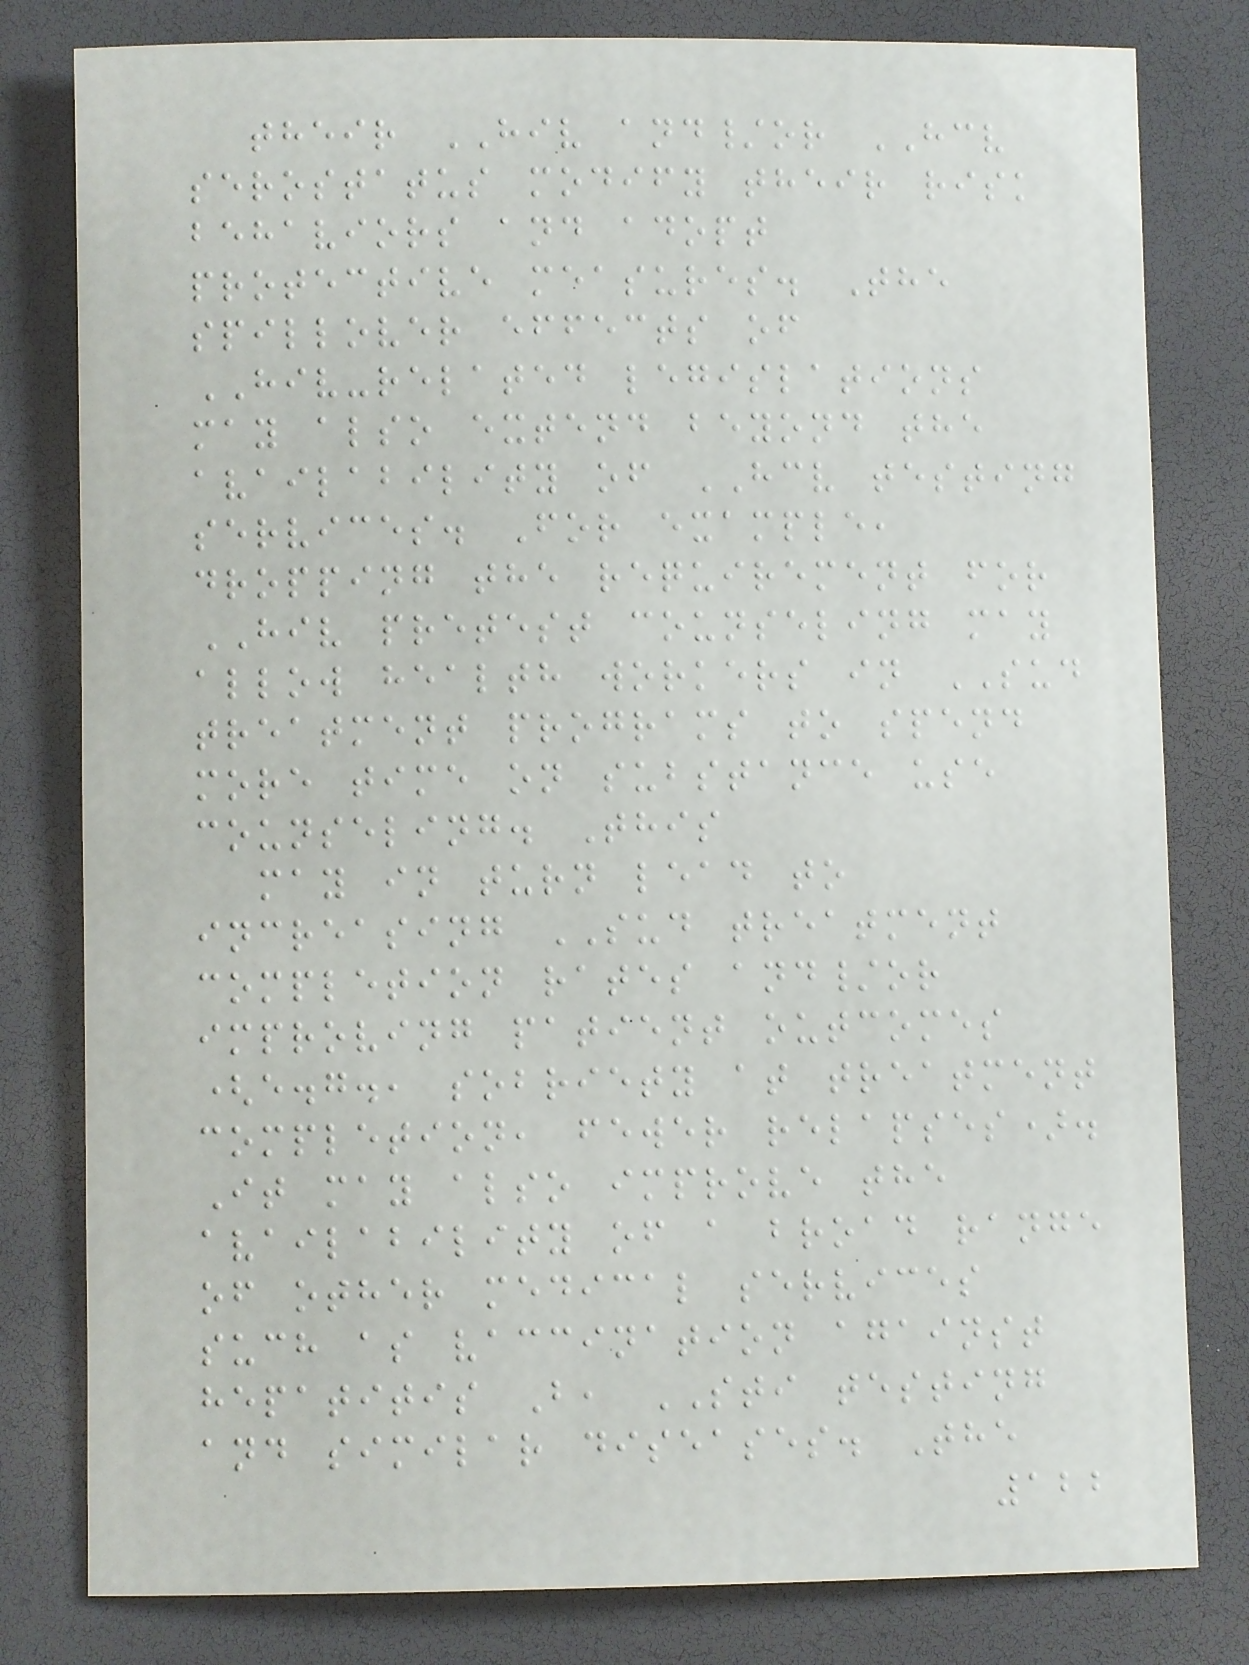their HIV and/or HCV
serostatus modify their risk
behaviors and adopt
protective measures. The
spillover effects of
HIV-related legislations
may also extend beyond the
availability of HCV testing
services. For example,
dropping the requirement for
HIV pretest counseling may
allow health workers in SUD
treatment programs to spend
more time on substance use
counseling. This
may in turn lead to
increasing SUD treatment
completion rates and/or
improving patient outcomes
(e.g., sobriety at treatment
completion, fewer relapses).
It may also improve the
availability of a broad range
of other medical services
such as vaccination against
hepatitis B, STI testing
and similar diseases. The
122
